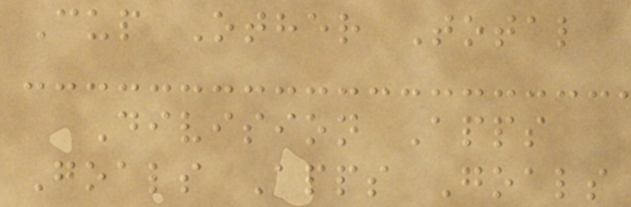Cup Other Total
Division Apps
Goals Apps Goals
